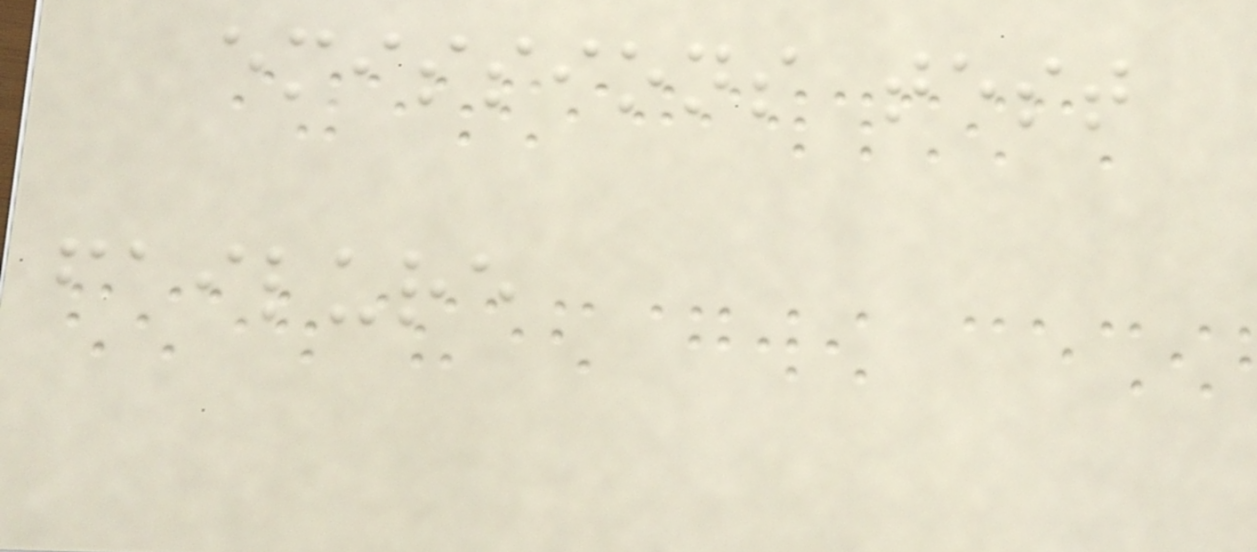emissions test
failure
